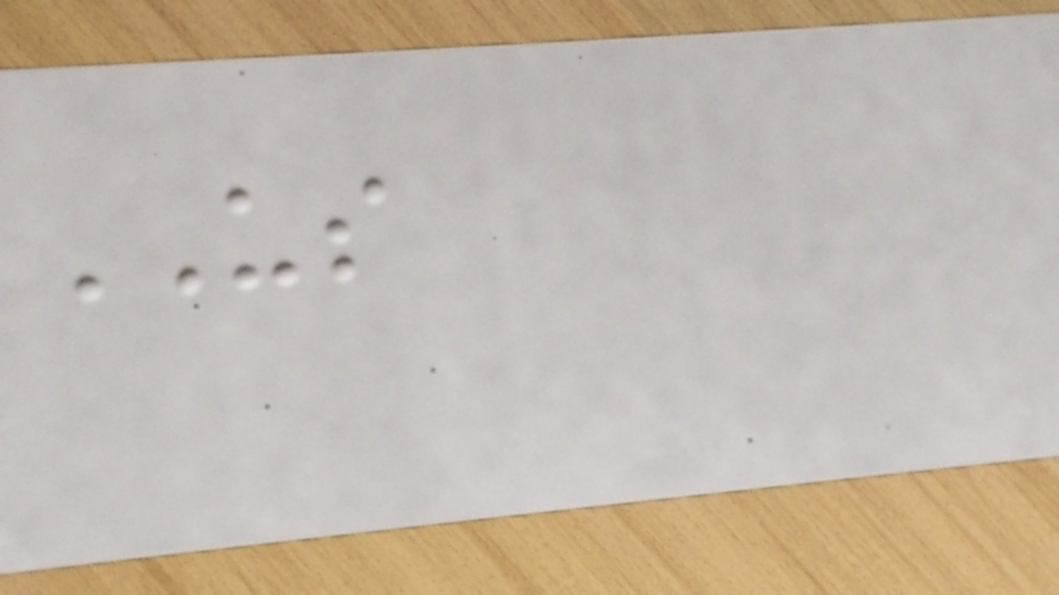US
